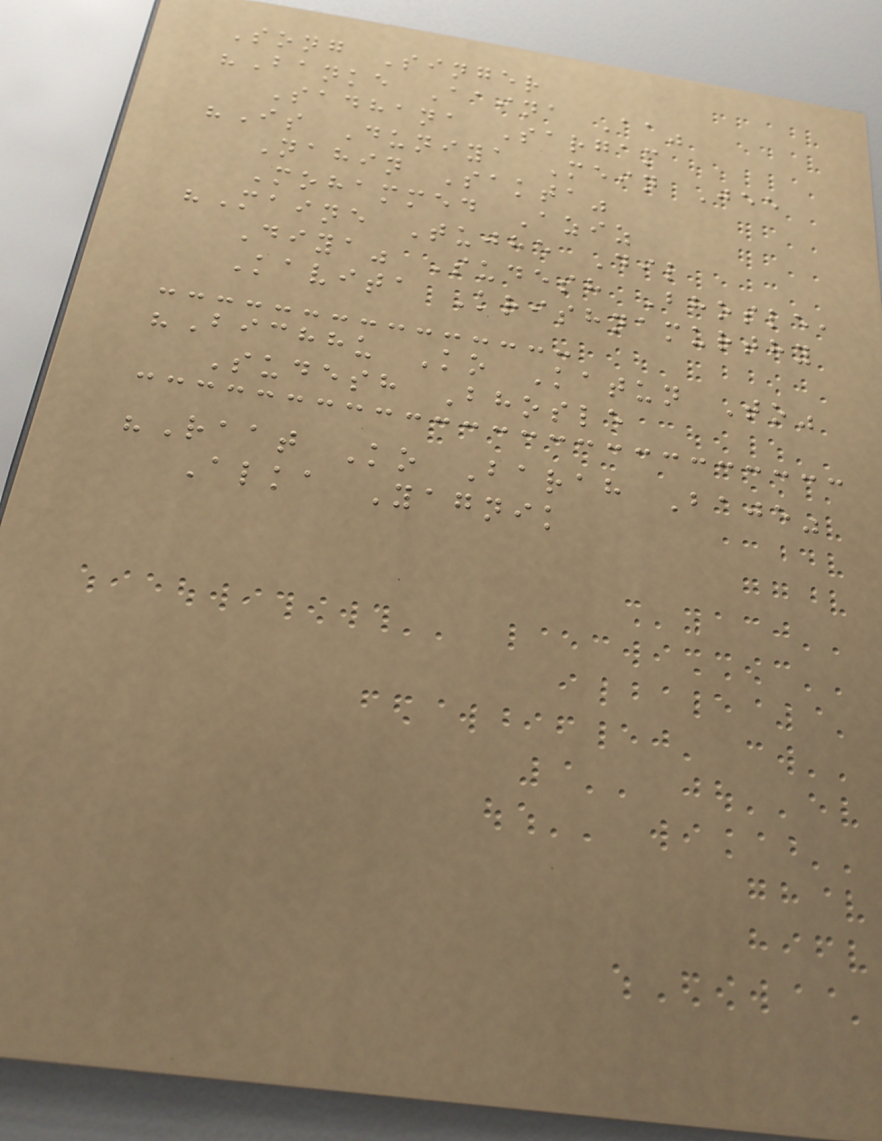Song Singer
"Banke Aaina Aa"
Sadhana Sargam
"Is Duniya Mein Jee
Nahin Sakta"
Mohammed Aziz
"Maine Tujhe Dil
Diya" Sudesh Bhosle,
Kavita Krishnamurthy
"Bichhu Ko Katun To"
Sudesh Bhosle
"Raat Ko Barah Baje"
Alka Yagnik
